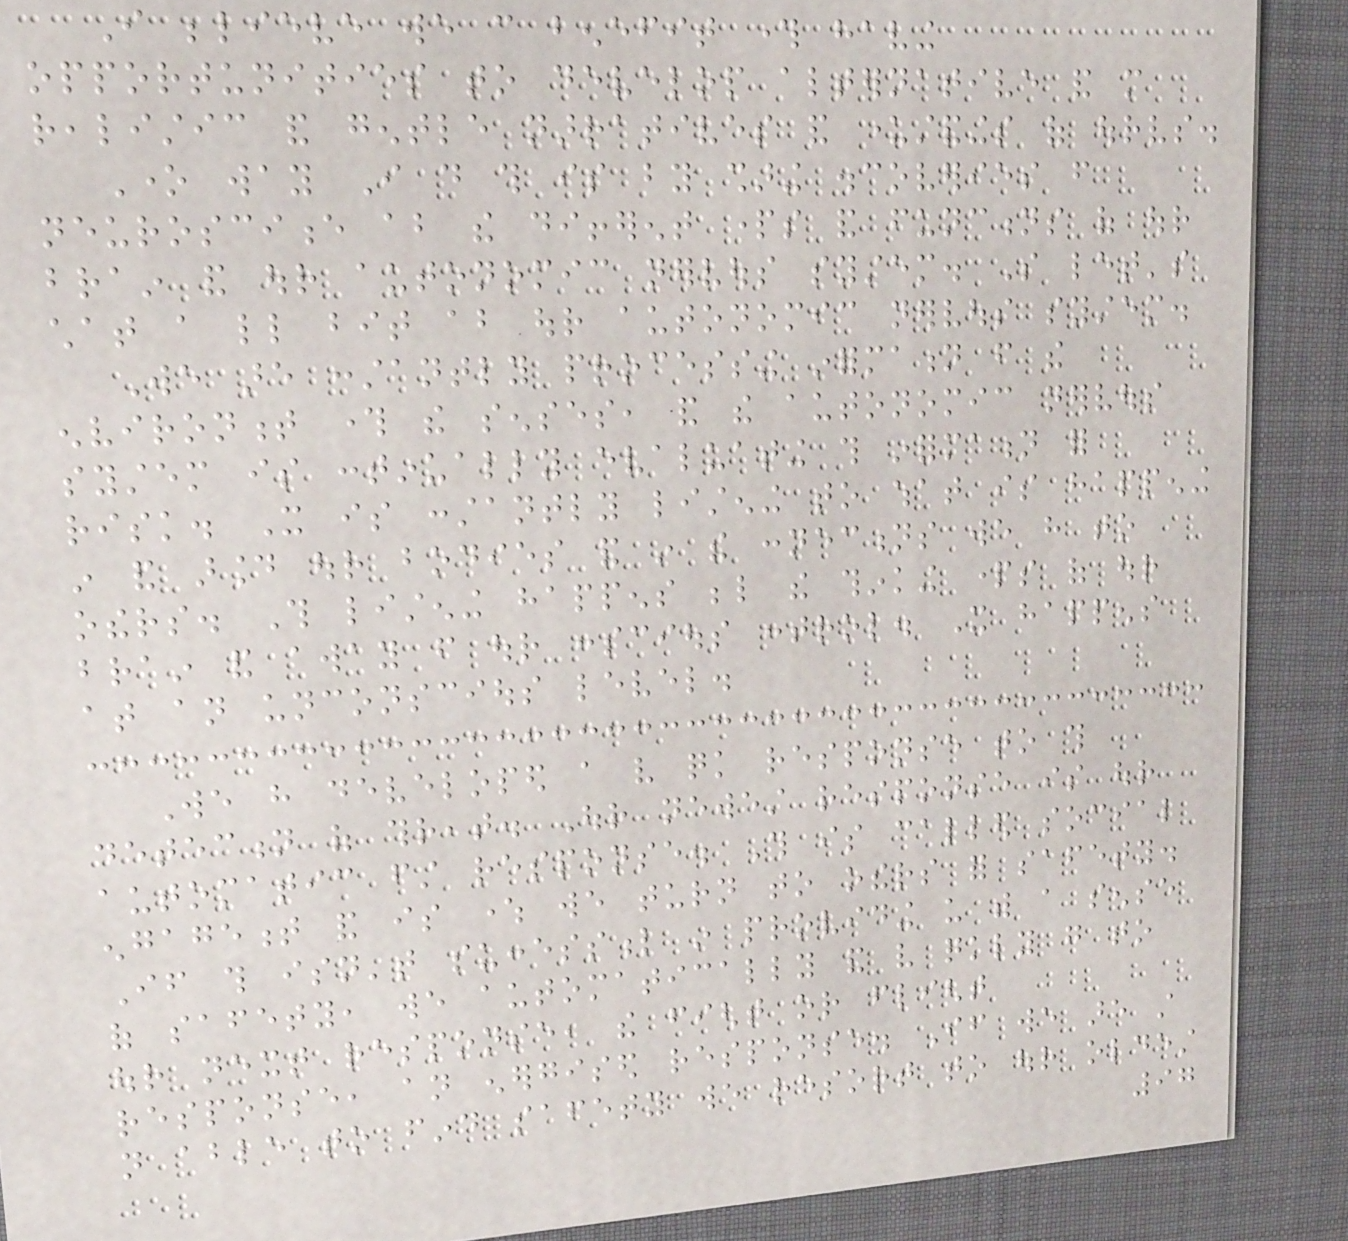I believe we can benefit through having
opportunities to develop alternative and more
realistic and gentle narratives and understandings of ourselves.
One way I do this is by sharing discoveries from
neuroscience about the different parts and functions of our
brain and our autonomic nervous system. So let's
chat a little bit about our autonomic nervous system.
We are constantly processing information from the
environment through the senses, and the autonomic nervous
system is continually evaluating this information for
risk. It is constantly listening to what is happening
in and around our bodies and in the connections we have to
others. This listening happens below the thinking parts of our
brain and away from our conscious control. It happens
at an unconscious level.
We have developed a very quick response to this
detection of threat. Our newest response is our
automatic first response. This is called social
engagement and is where we turn to others for safety.
If this isn't successful in providing us with a sense
of safety, we automatically and very quickly go to
our next response, the fight or flight
response, an energised response. If we are still
not able to find safety we resort to our oldest
97
